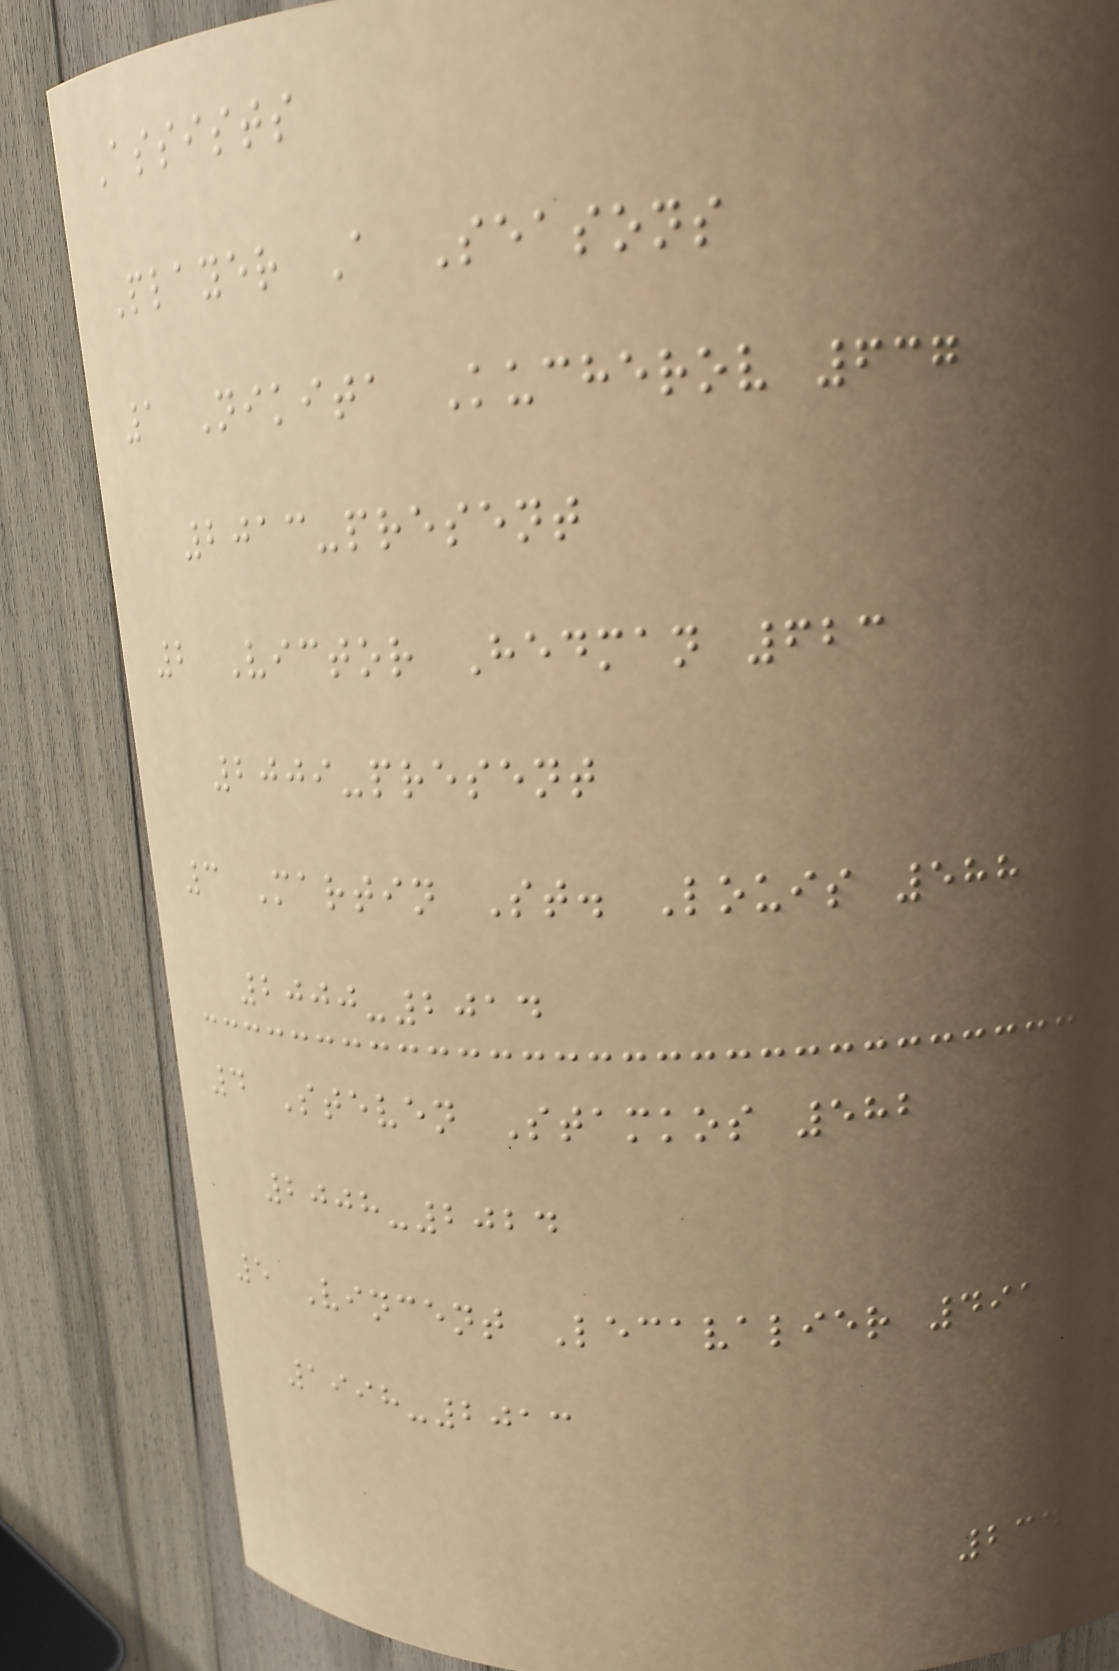Assists
Player A Seasons
1 Nikita Kucherov 637
2013-present
2 Victor Hedman 623
2009-present
3 Martin St. Louis 588
2000-2014
4 Steven Stamkos 582
2008-2024
5 Vincent Lecavalier 491
1998-2013
234
